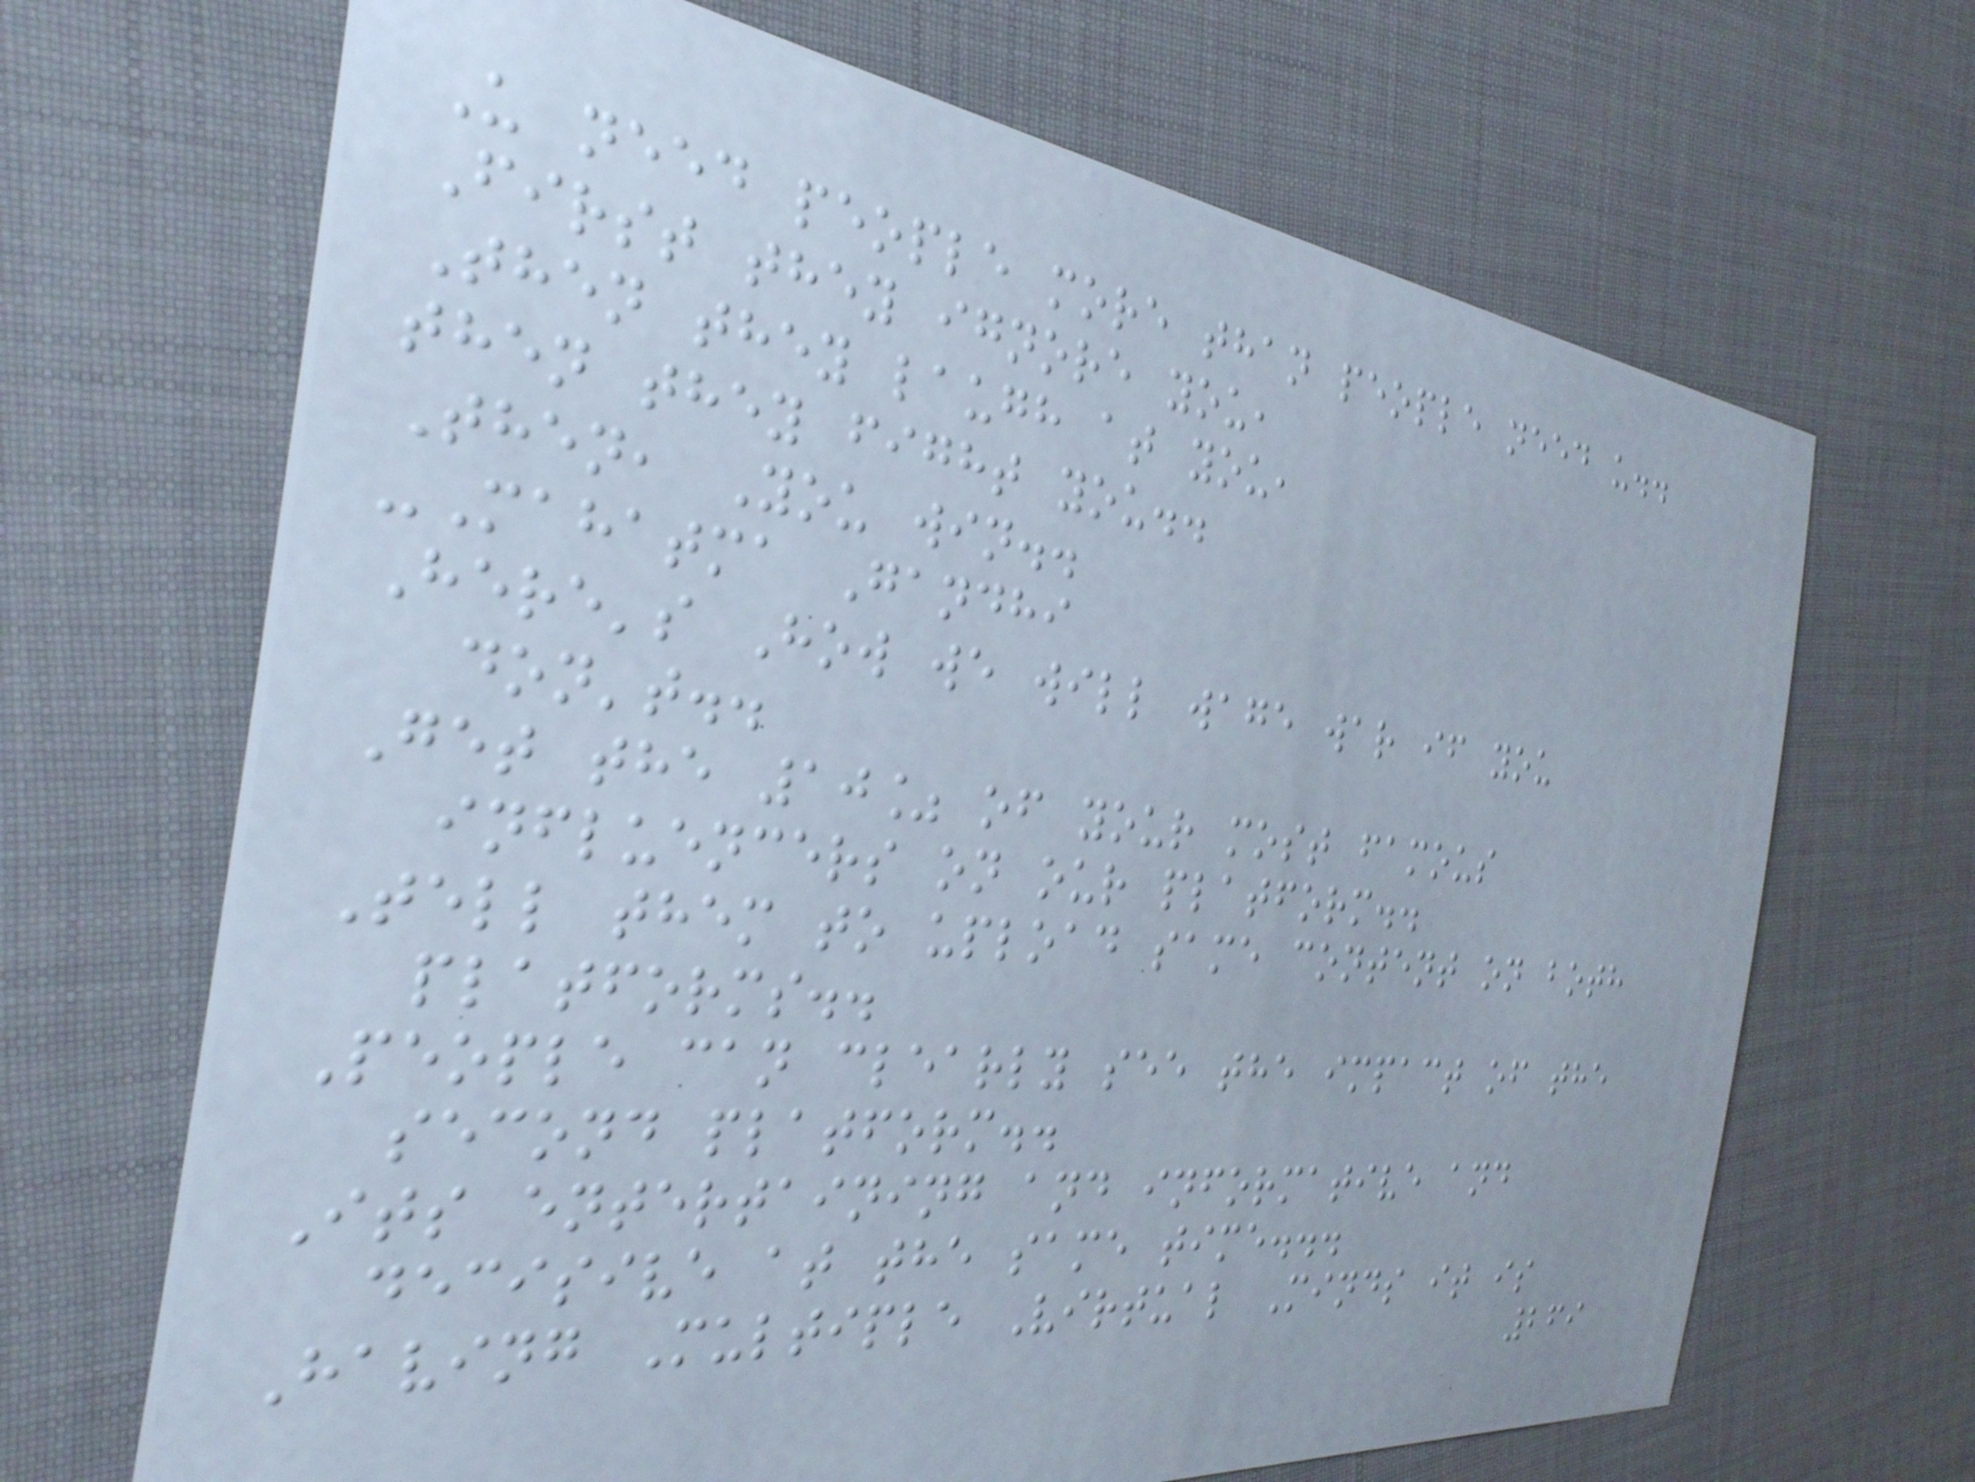U need people more than people need u..
First they ignore you,
Then they laugh at you,
then they fight you..
Then, You win..
-Mahatma Gandhi
Here's How we will wage war if you
don't..
Get the 10% of your most famous
influencers on our platform..
Tell them to upload same content on both
platforms..
People can clearly see the impact of the
second platform..
Its entertaining and informative and
decisive at the same time...
Having Multiple Virtual Minds it is
269
